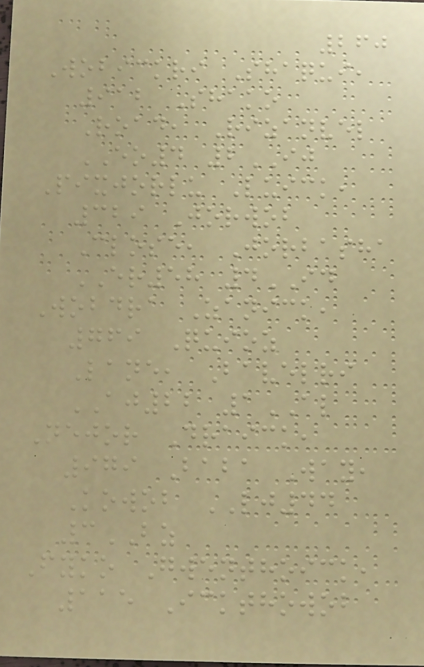260
Wobickri Shaqui,
912 Shako
Road, Rizanvel
EO4 2IJ
Pixjorlu Luick,
329 Jorwob
Close, Jorbasha
ER58 4ID
Wobdra Zanick,
769 Quioz
Lane, Bavelri
AJ22 1AL
Nejor Draick,
979 Baba Way,
Kowob LJ44
3BZ
Fyko Gwenthoick,
115 Ickthowob
